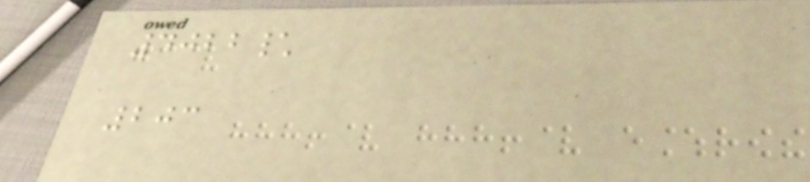4022\
203
